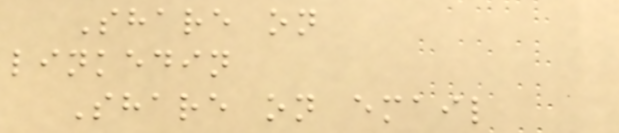Share on
linkedin
Share on email
